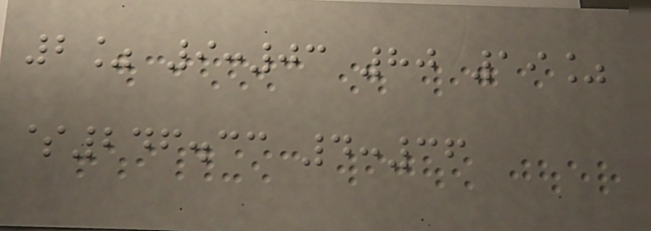2% 9:03 80 19%
$246.33 4:36
